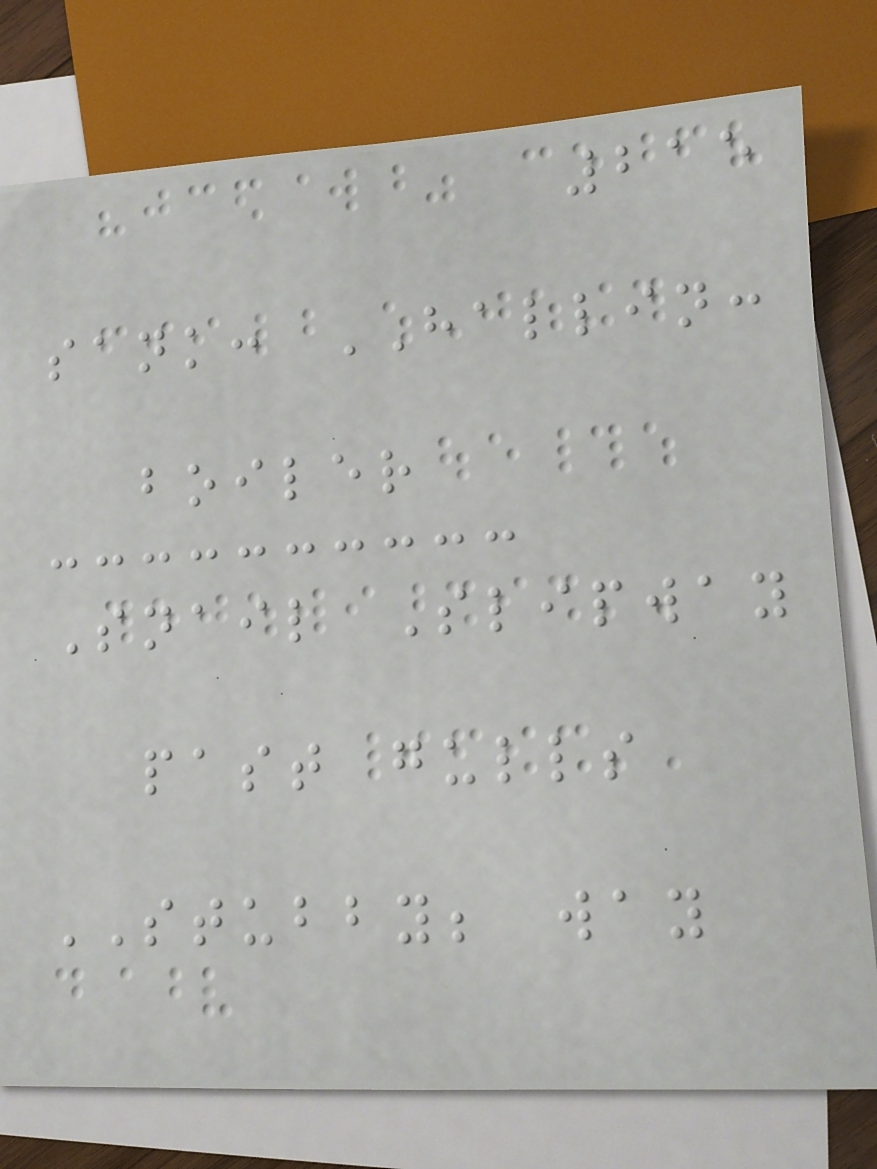215
sank: HALLIN:
boiler
Snail Slipway
past gulls
STUBBY; way
